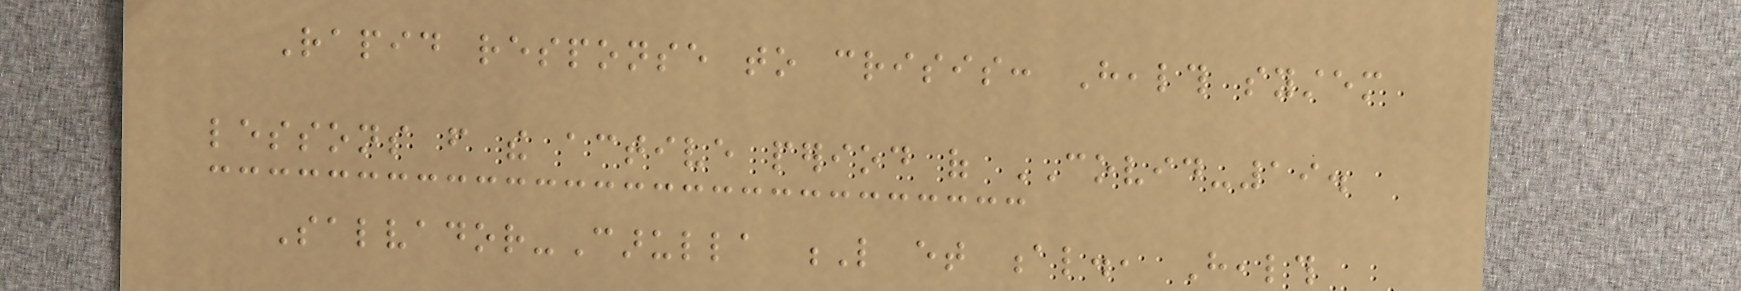Rapid response to crisis: Health system
lessons from the active period of COVID-19.
Salvador-Carulla L et al., Health
